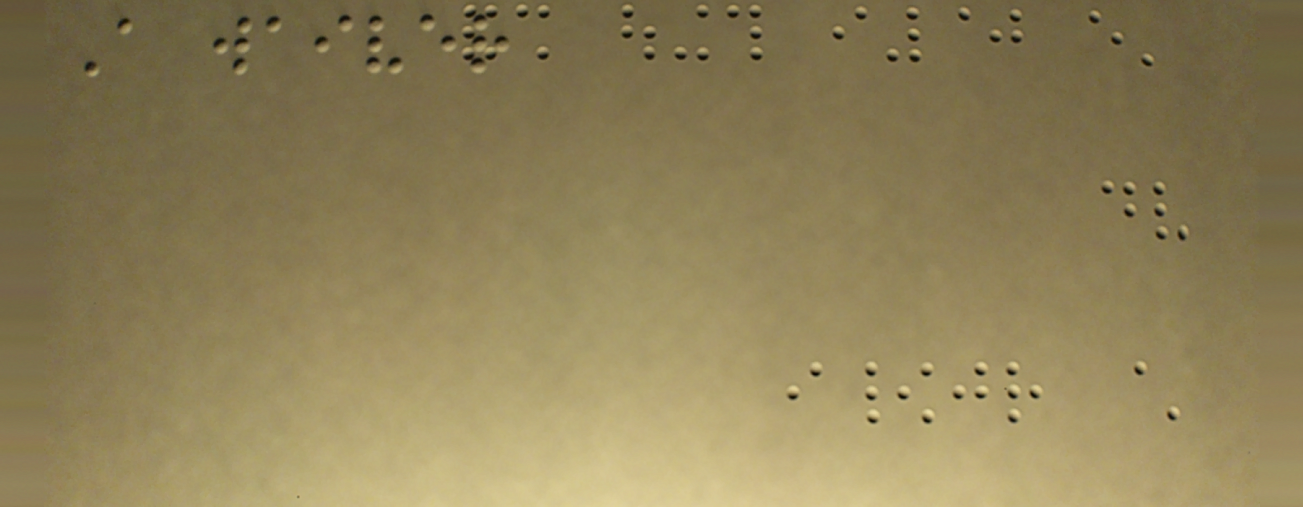A waiver
